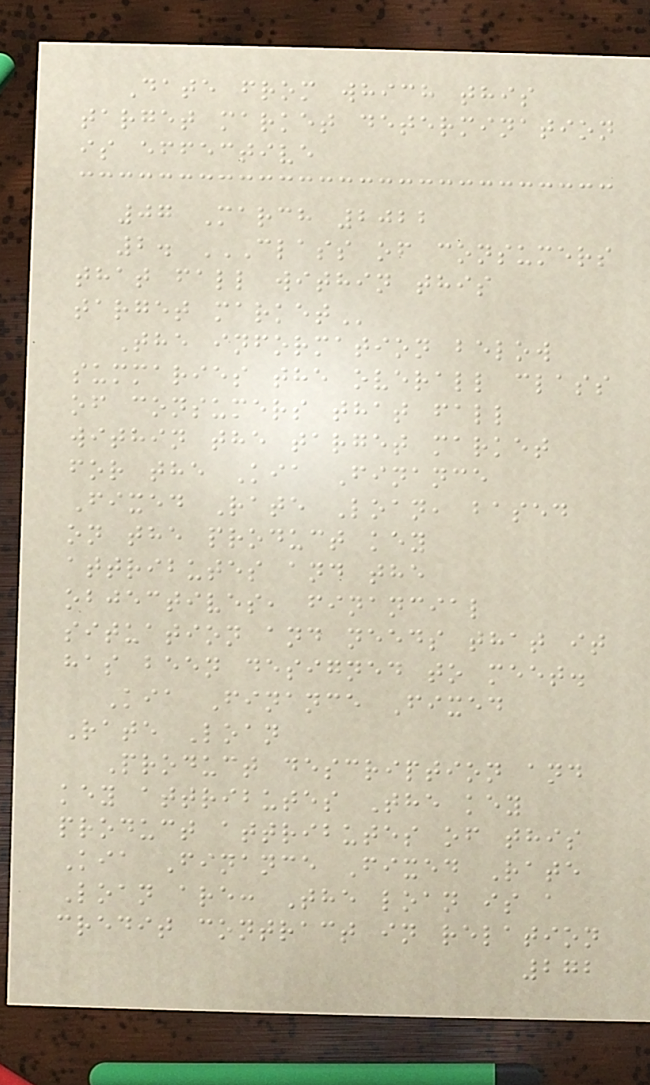Date from which this
target market determination
is effective
07 March 2022
2. CLASS OF CONSUMERS
THAT FALL WITHIN THIS
TARGET MARKET
The information below
summaries the overall class
of consumers that fall
within the target market
for the Kia Finance
Fixed Rate Loan, based
on the product key
attributes and the
objectives, financial
situation and needs that it
has been designed to meet.
Kia Finance Fixed
Rate Loan
Product description and
key attributes The key
product attributes of this
Kia Finance Fixed Rate
Loan are: The loan is a
credit contract in relation
272
